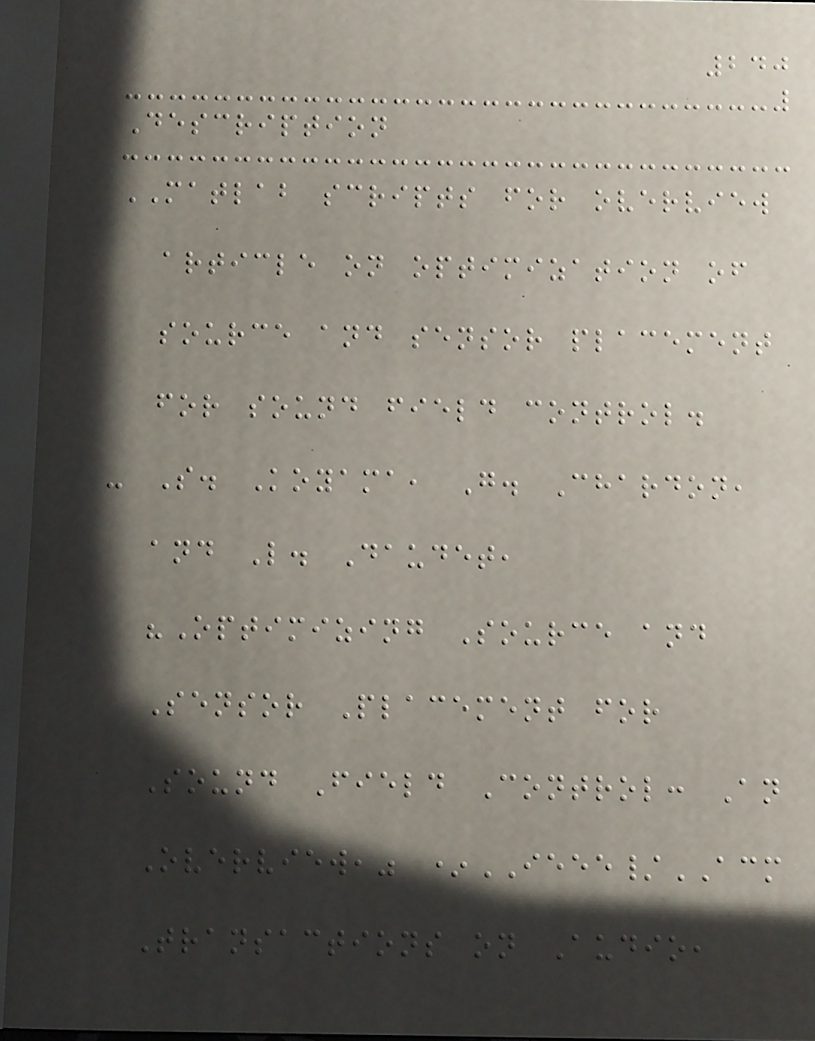240
Description
MATLAB scripts for overview
article on optimization of
source and sensor placement
for sound field control.
- S. Koyama, G. Chardon,
and L. Daudet,
"Optimizing Source and
Sensor Placement for
Sound Field Control: An
Overview," *IEEE/ACM
Transactions on Audio,
